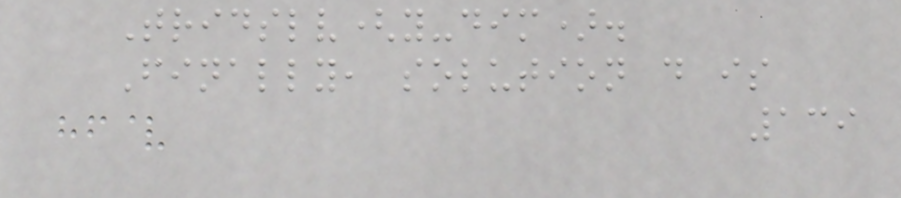Tridslv(y-dim).
Finally, solution d is
139
